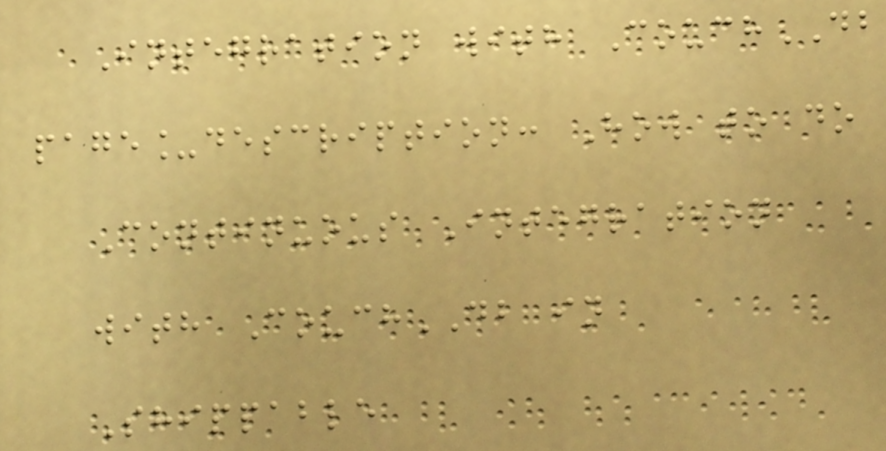Integration with CouchDB
page_description: How to do
Continuous Integration
with CouchDB in
Shippable
